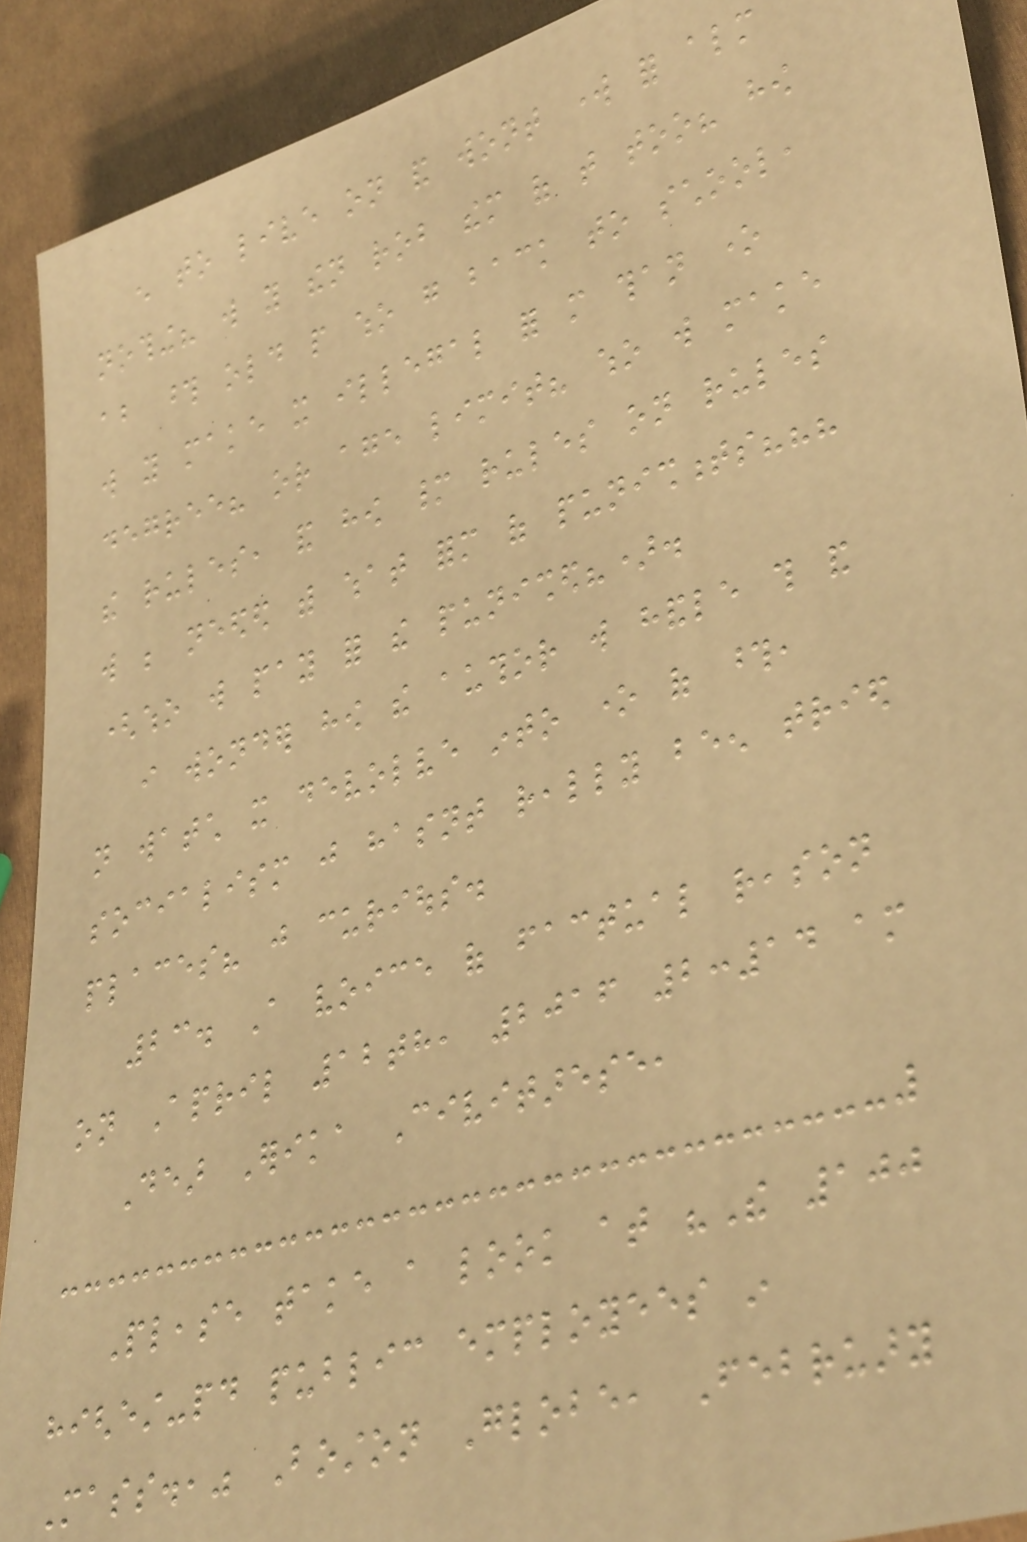enough to live on and wont work for almost
nothing? will you then rob them of that too? how
about those old people who go back to school,
will you make it illegal for more than one
degree? or age limit? who will make
the rules, and how many rules on rules
will be needed with what form of punishments???
(who will pay for the punished?).
i wonder how the author will handle this and
not watch it devolve into one of those,
socialism just hasnt really been tried
places? just curious.
23. A voice of factual reason
on April 12th, 2016 2:14 am
Dear Erika Civitarese,
Please take a look at "The 100
highest-paid public employees in
Mass.," Boston Globe, February
